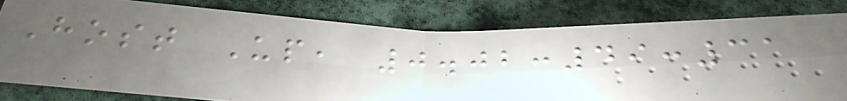Host Up, 0.02:49:31
